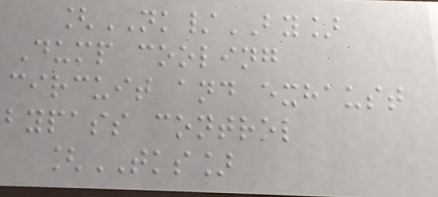[NK/BY]
Dump cooling
circuit and exhaust
bypass control
[TKS]
